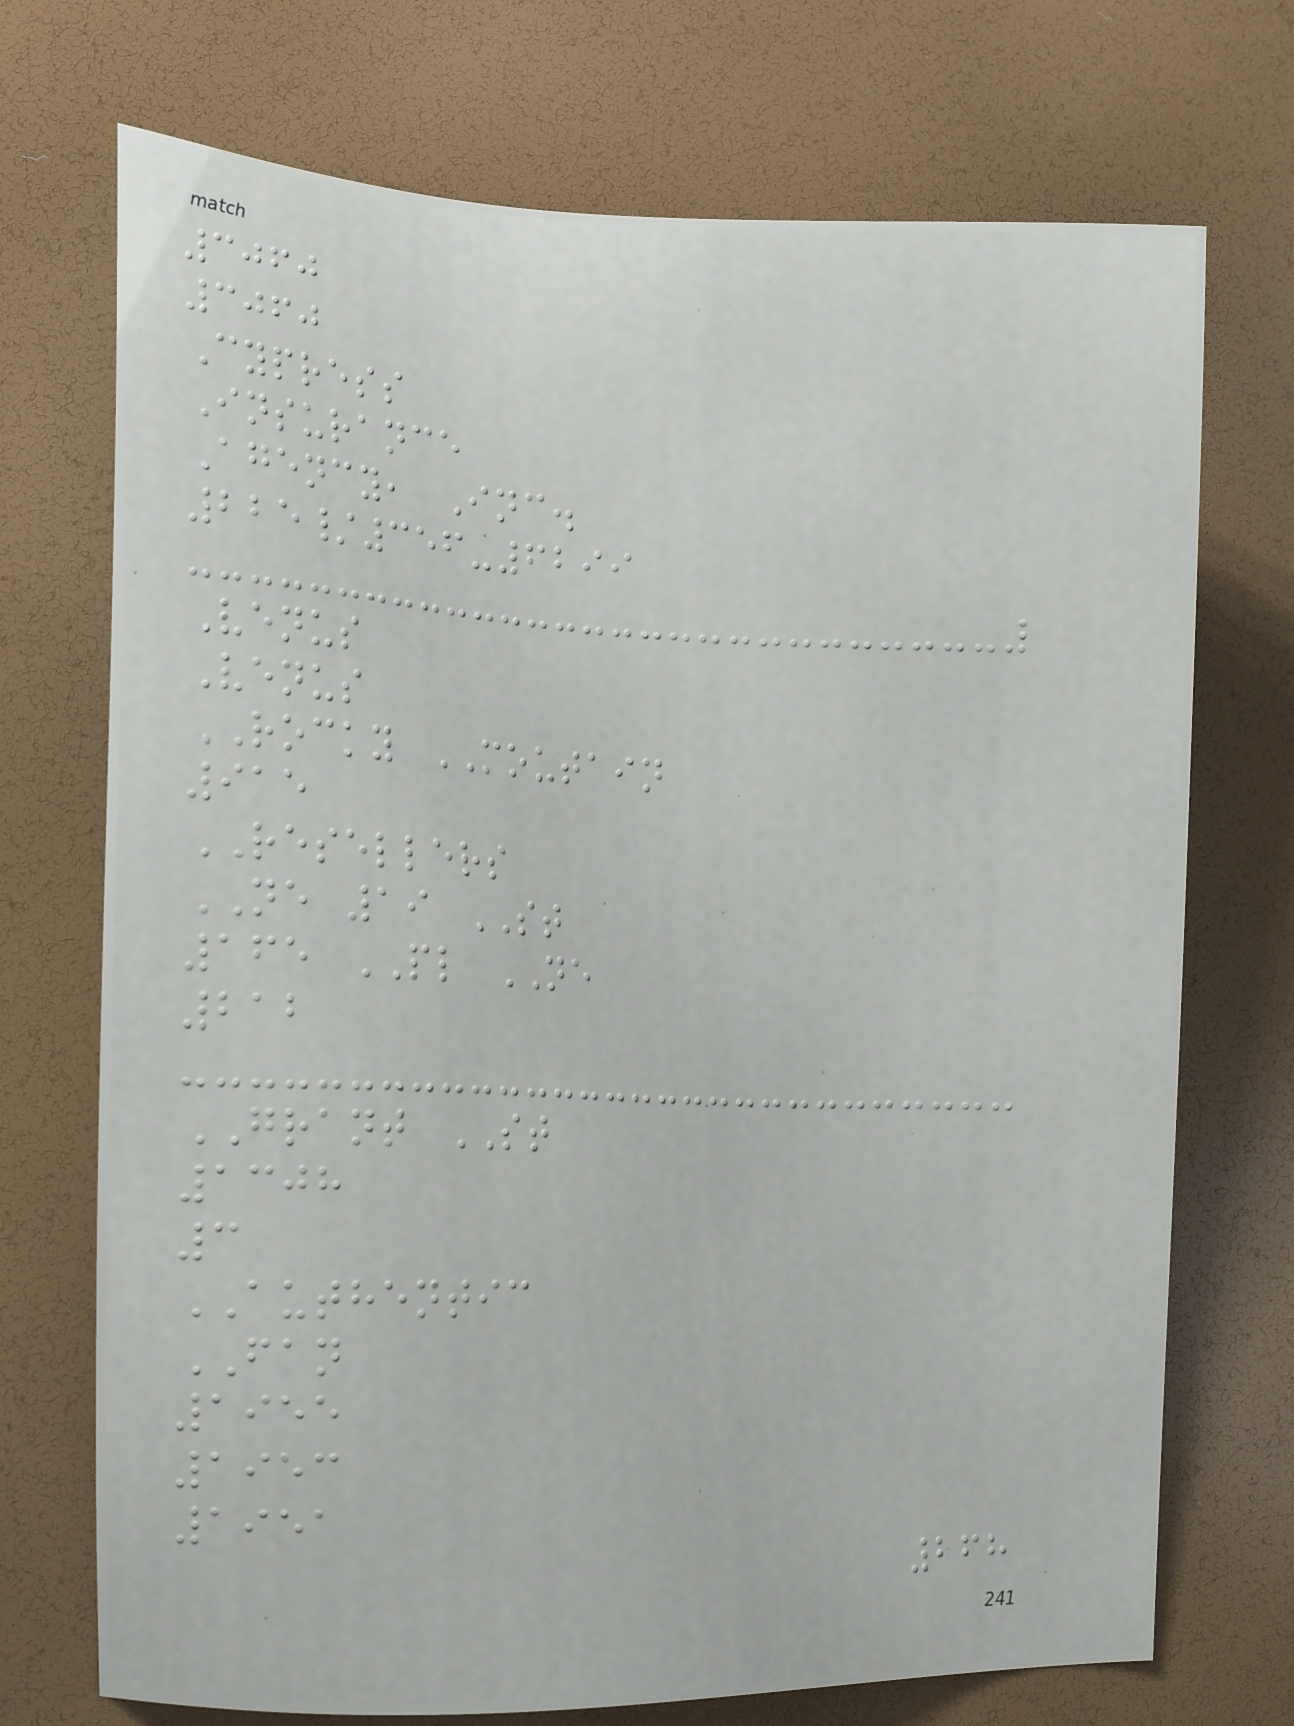3060
3060
Cypress
Insurance
Agency, Inc.
225/356-6299
Venus
Venus
ROCKY MOUTAIN
915
RESELLERS
NE 19 ST
165 PL NE
212
GRANT ST
1308
3
AUTHENTIC
FAN
1955
1953
1951
268
